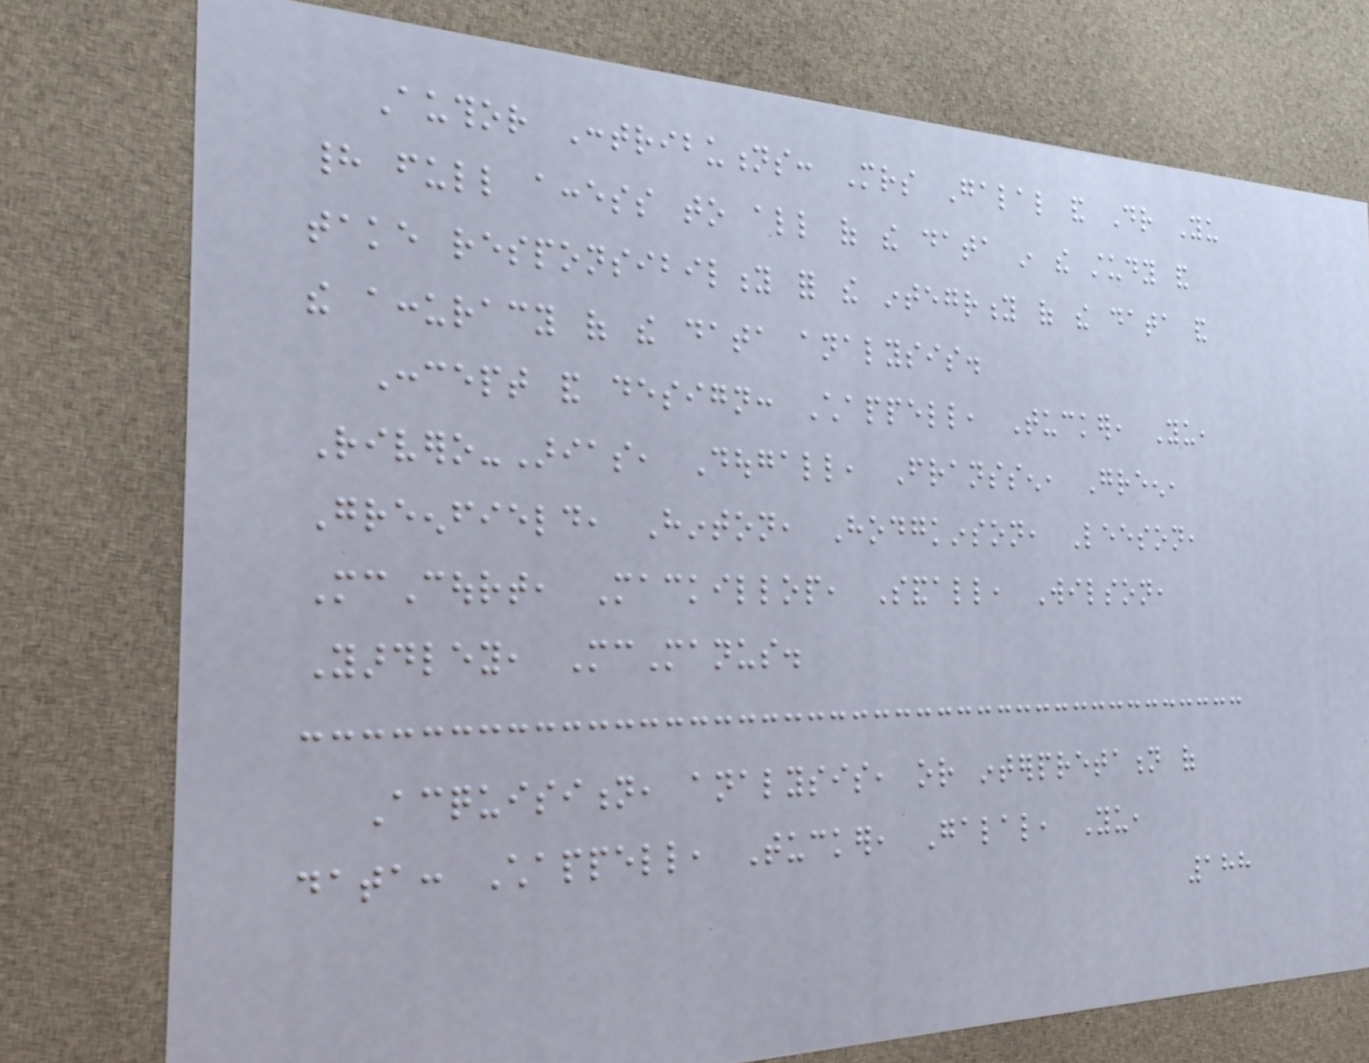Author Contributions: Mrs Galal and Dr Yu
had full access to all of the data in the study and
take responsibility for the integrity of the data and
the accuracy of the data analysis.
Concept and design: Chappell, Tucker, Yu,
Rivero-Arias, Dougall, Franssen, Green,
Greenfield, Hinton, Hodgkinson, Leeson,
McCourt, Mackillop, Sandall, Wilson,
Yardley, McManus.
Acquisition, analysis, or interpretation of
data: Chappell, Tucker, Galal, Yu,
188
